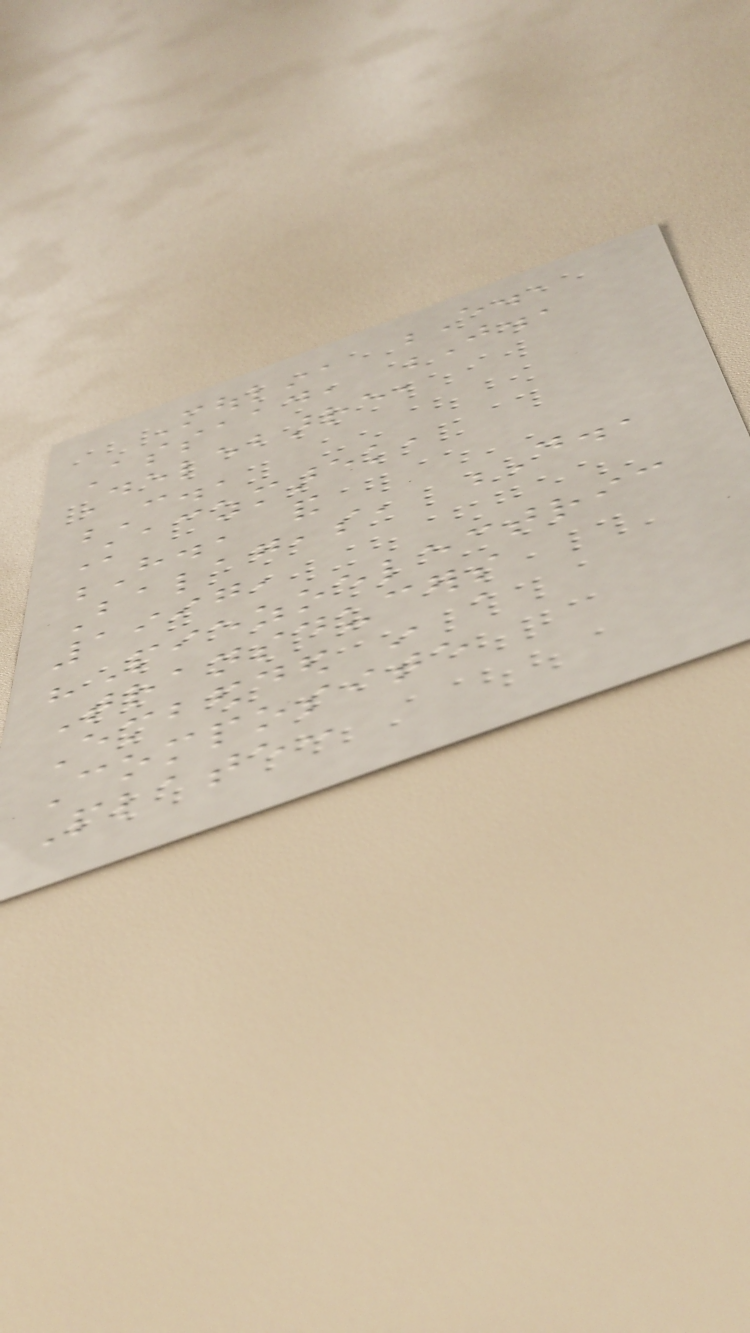Moulin, E.,
Assaad, J.,
Delebarre,
C.,
Kaczmarek,
H., and
Balageas, D.,
1997,
"Piezoelectric
Transducers
Embedded in a
Composite
Plate:
